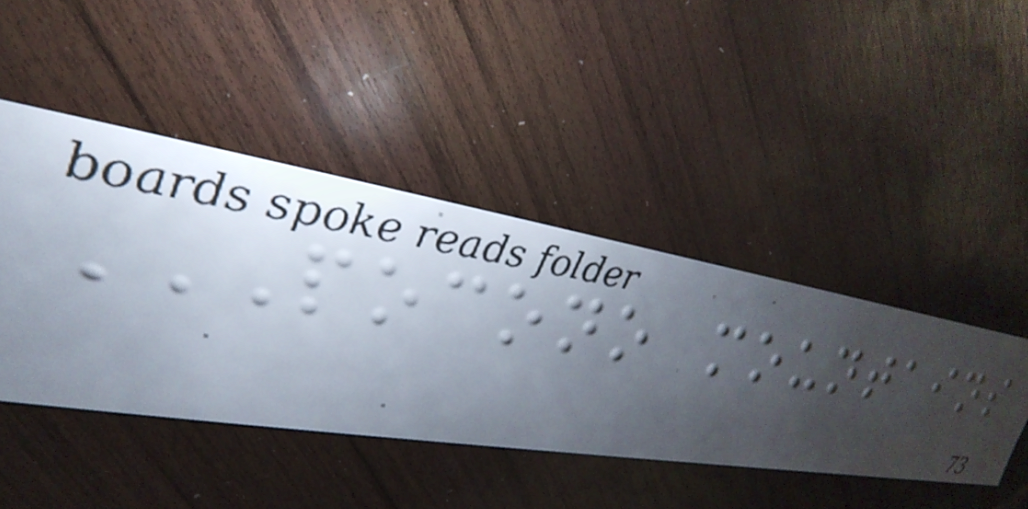POCONO MOUNTAINS
